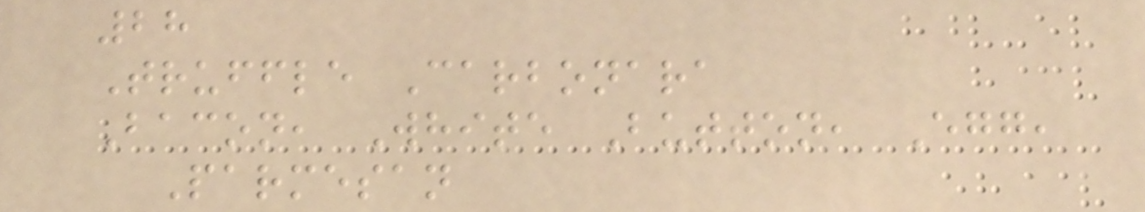28
Truffle Carbonara
Bacon, White Button, Egg,
Parmesan
